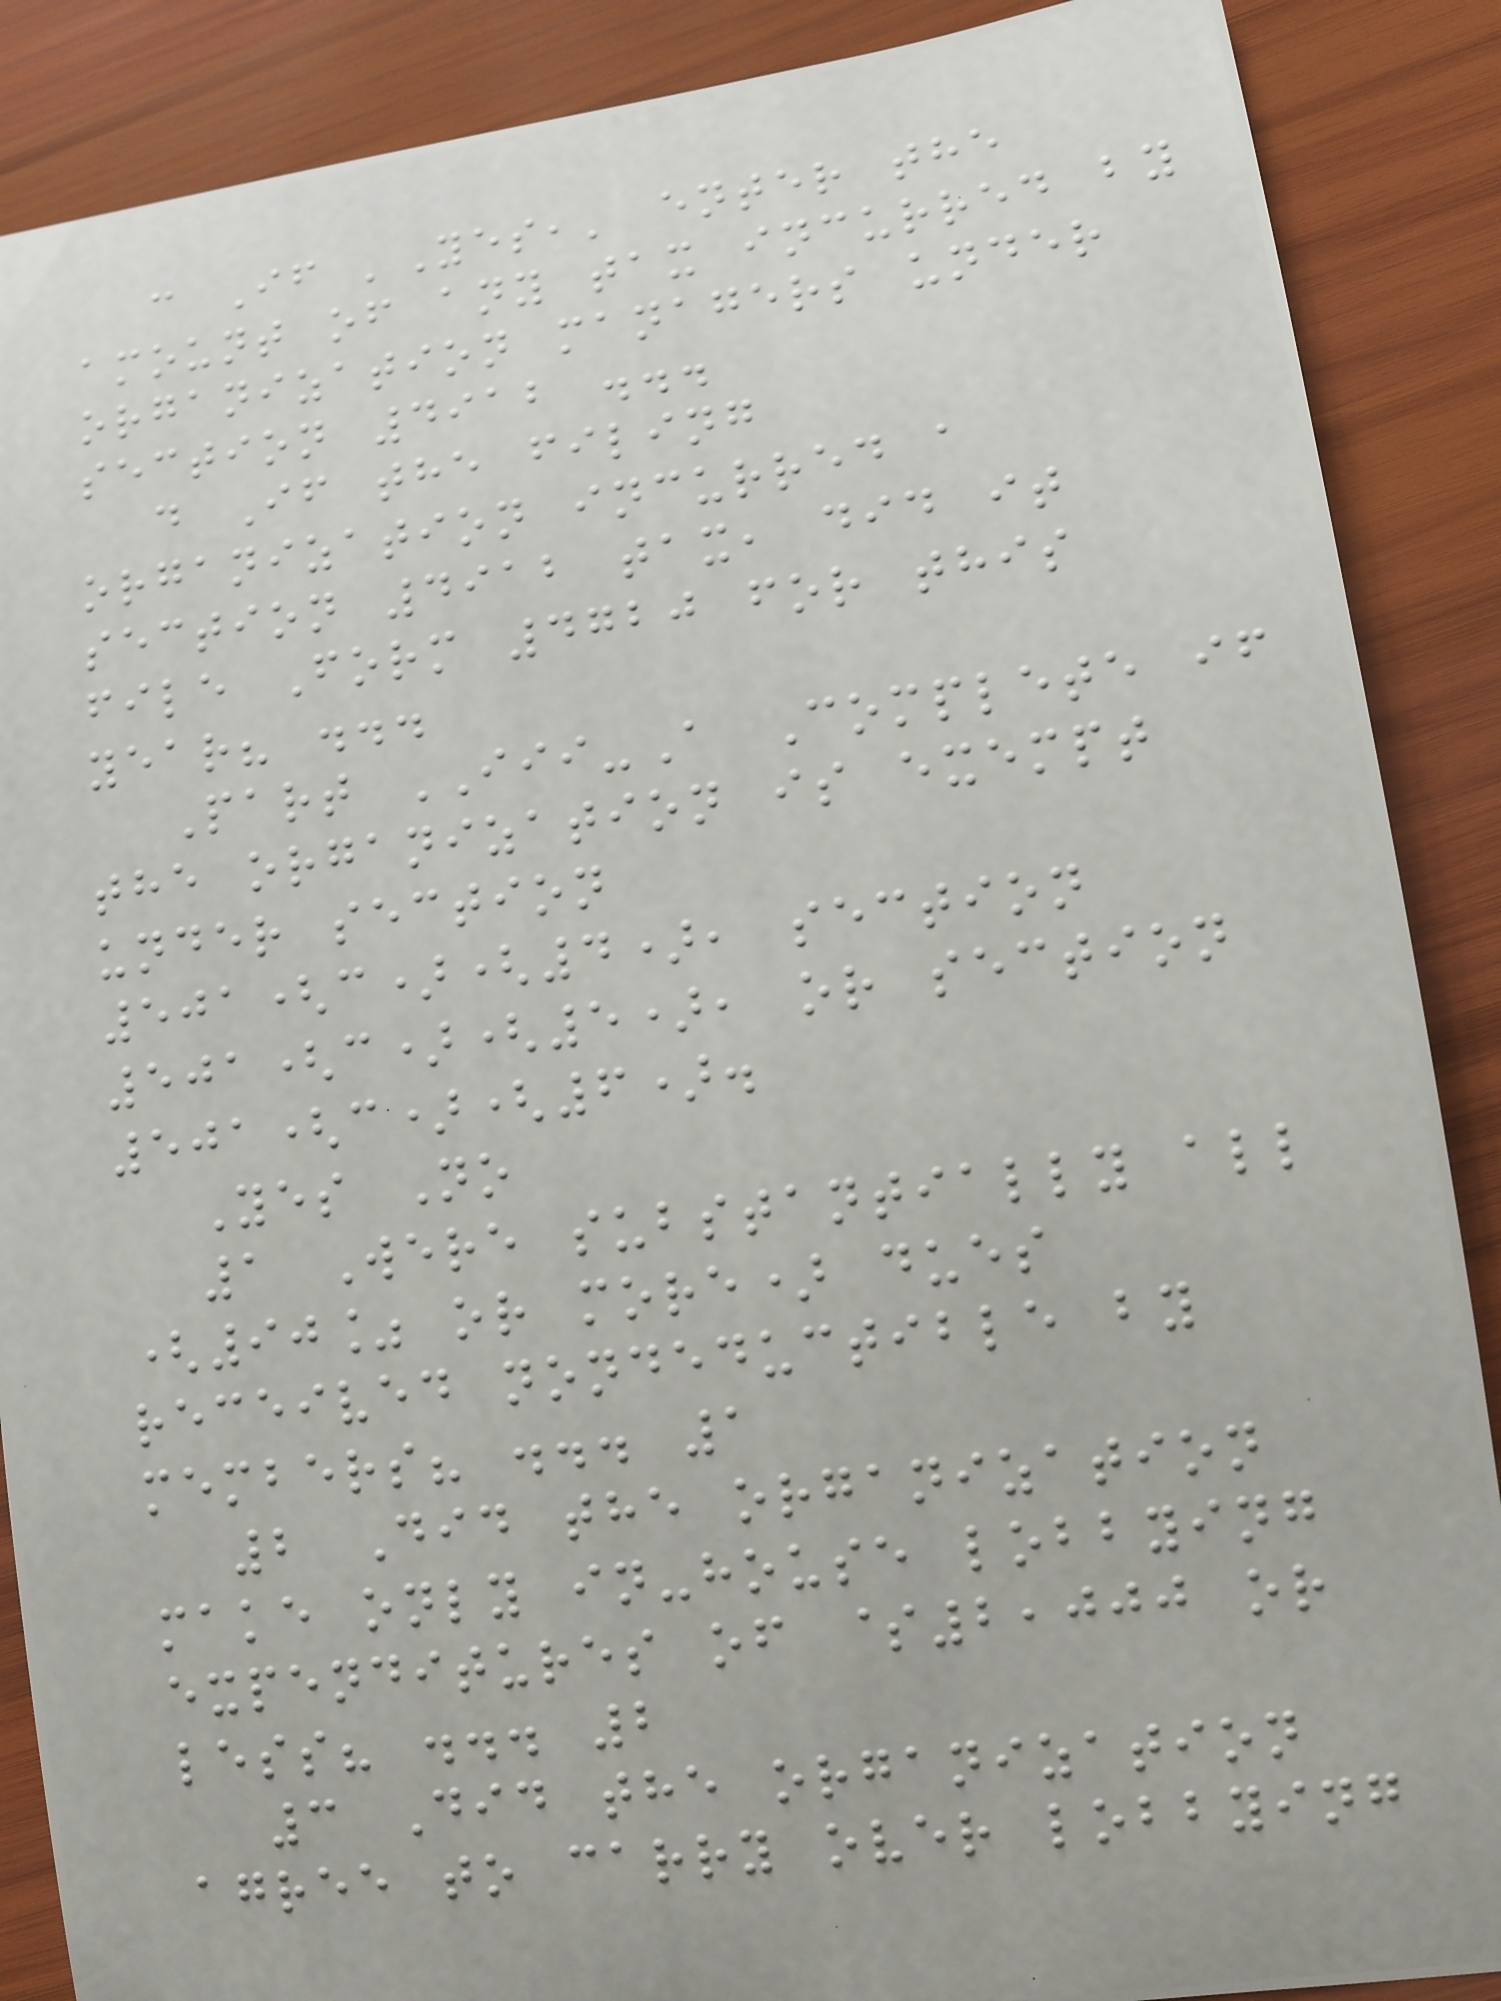c If 'Yes,' enter the
amount of any tax incurred by
organization managers under
section 4912 ...
d If the filing
organization incurred a
section 4912 tax, did it
file Form 4720 for this
year? ...
Part III-A Complete if
the organization is exempt
under section
501(c)(4), section
501(c)(5), or section
501(c)(6).
Yes No
1 Were substantially all
(90% or more) dues
received nondeductible by
members? ... 1
2 Did the organization
make only in-house lobbying
expenditures of $2,000 or
less? ... 2
3 Did the organization
agree to carry over lobbying
